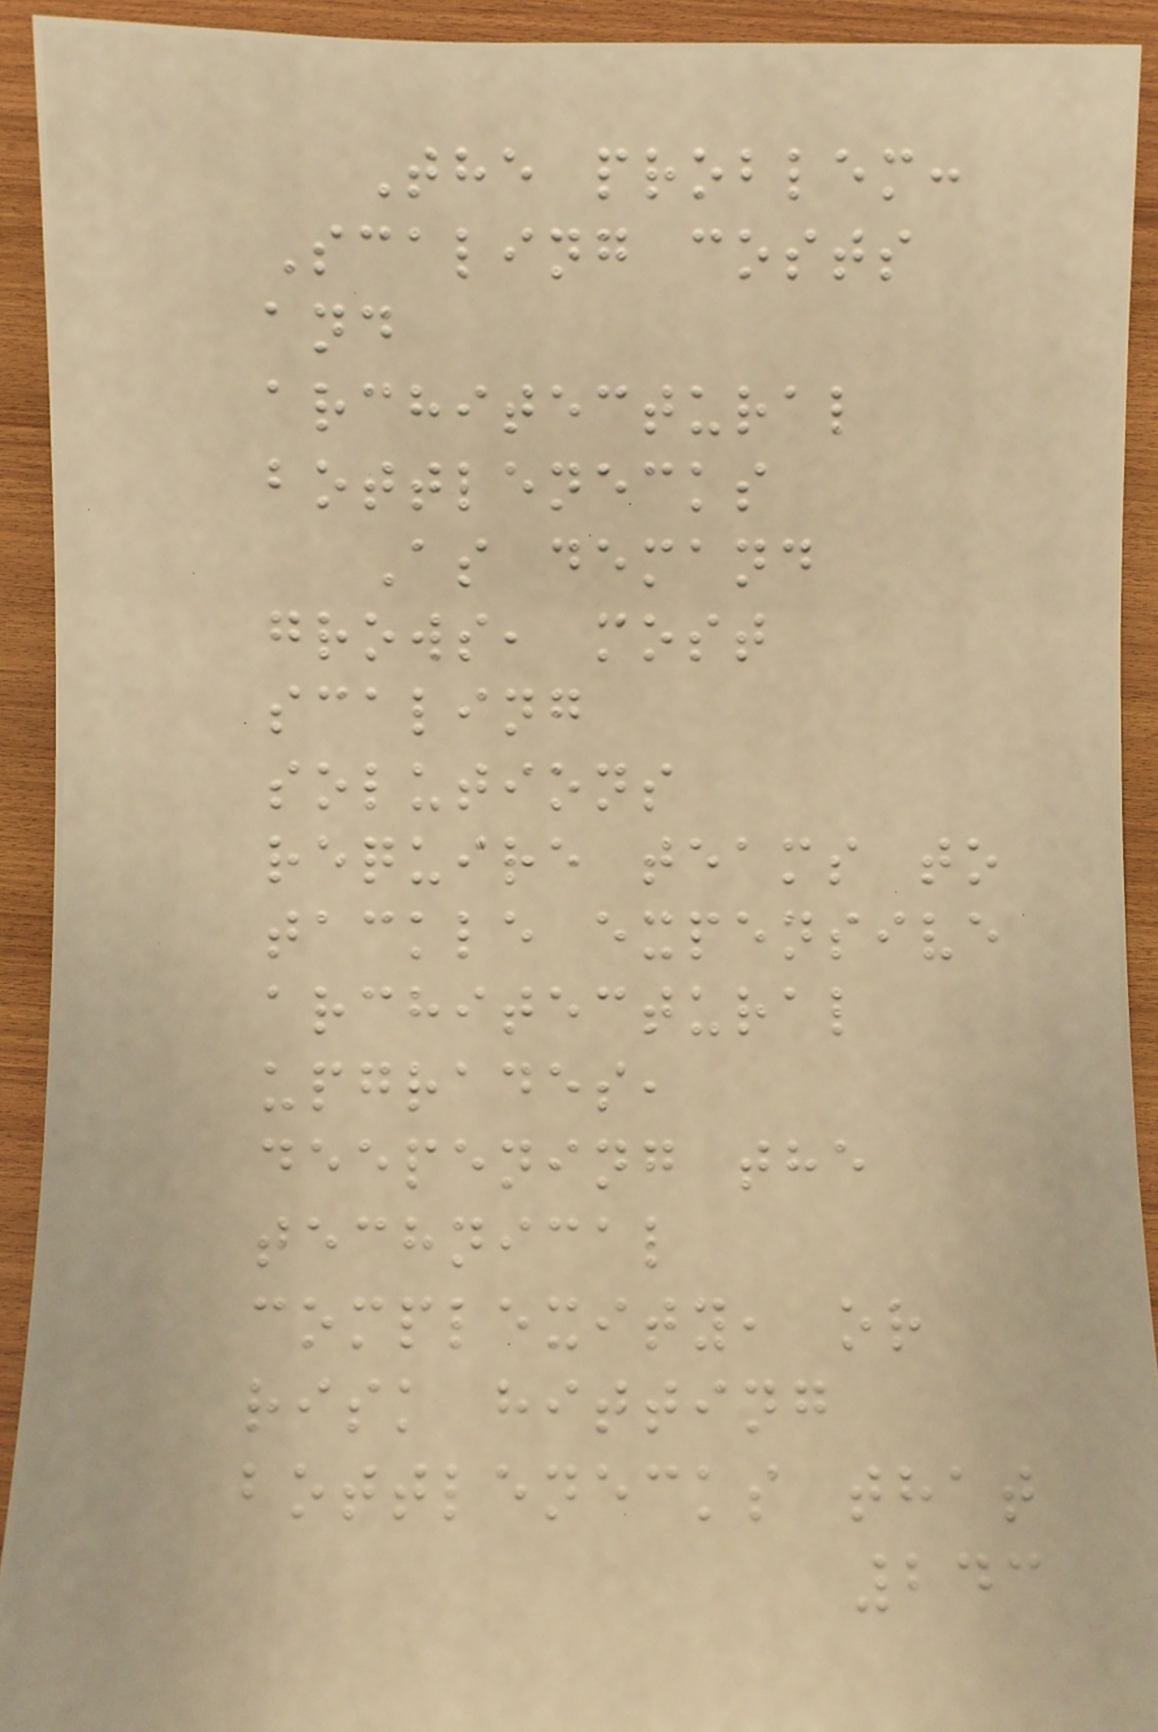The problem:
Scaling costs
and
architectural
bottlenecks
As demand
grows, most
scaling
solutions
require teams to
tackle expensive
architectural
upgrades,
deepening the
technical
complexity, or
risk hitting
bottlenecks that
243
